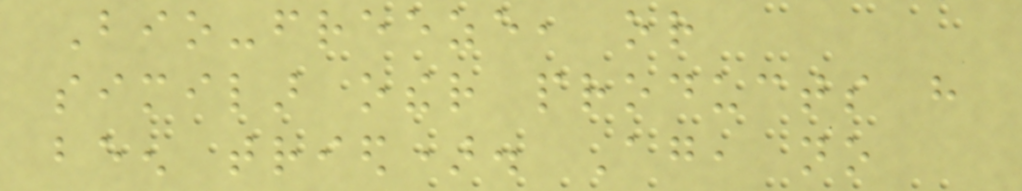Bio-freeze, or
similar other products have
been tried). Again, no
